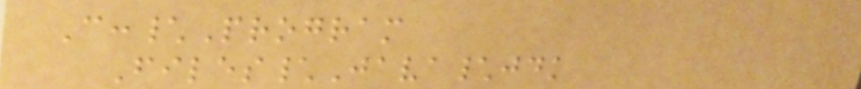C:\Program
Files\Java\jdk
